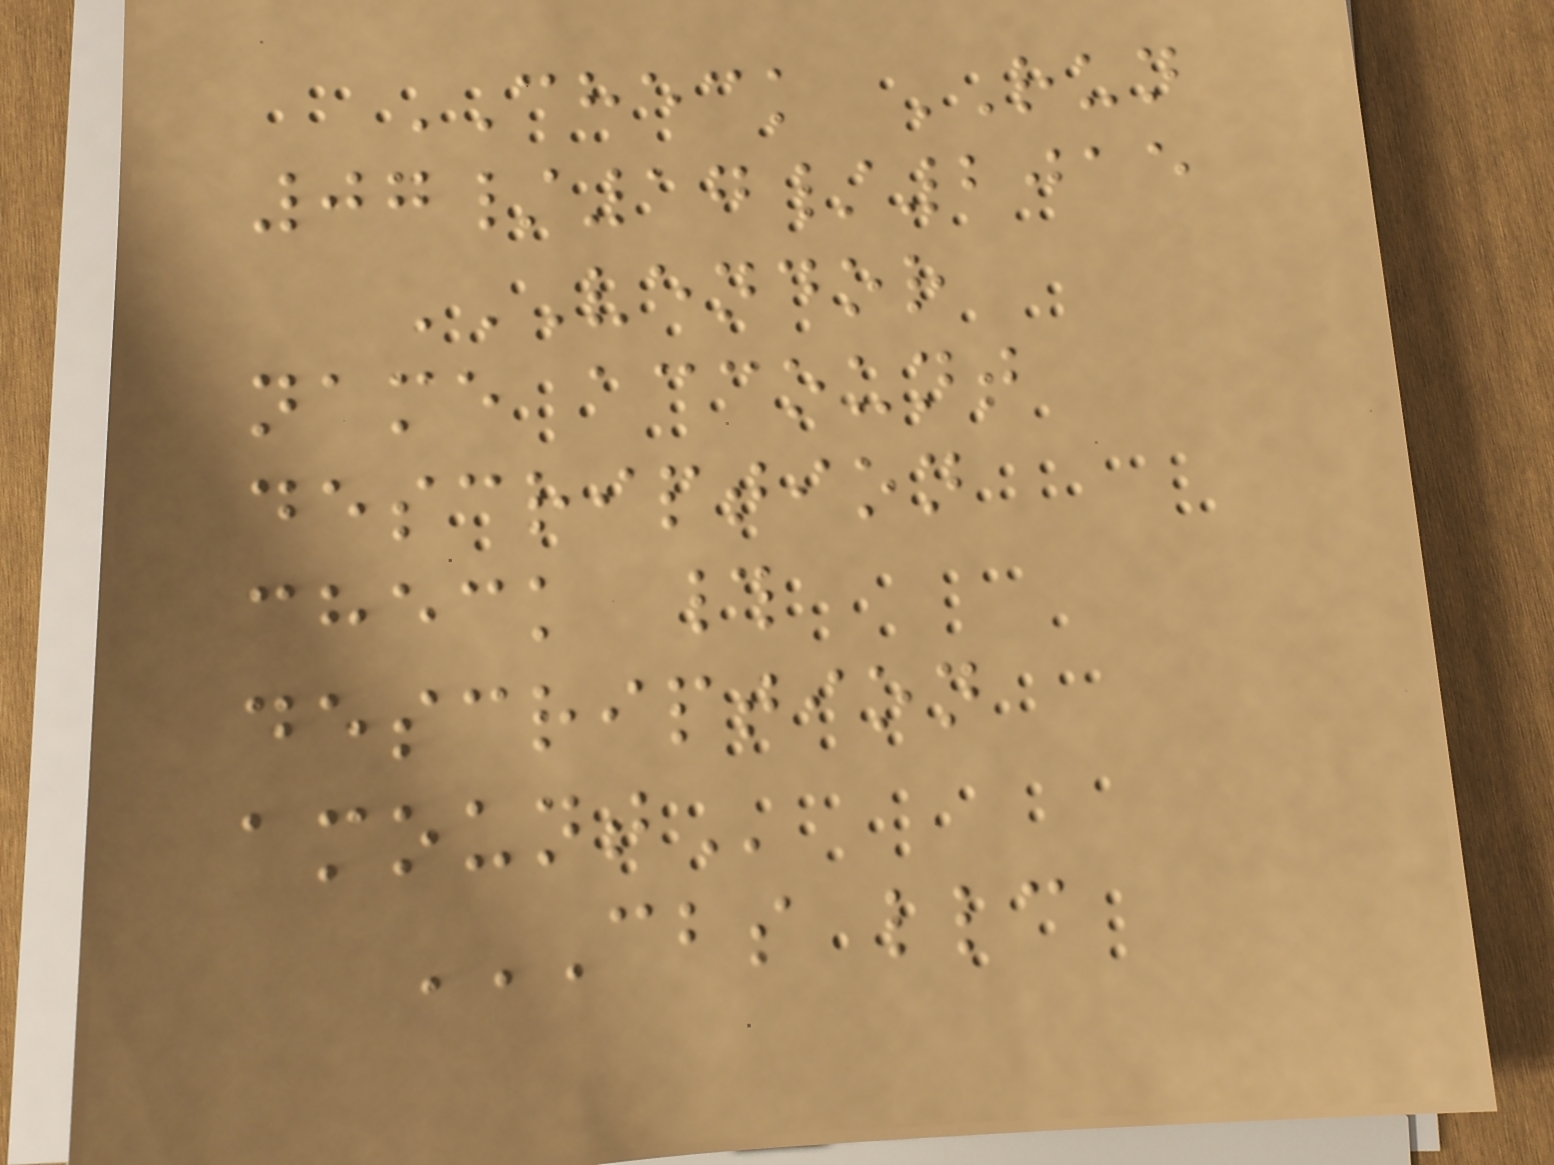CHECK RUN
07/17/2015
VENDOR
NAME ACCOUNT
DESCRIPTION
CHECK #
DESCRIPTION
AMOUNT
CBS LLC
